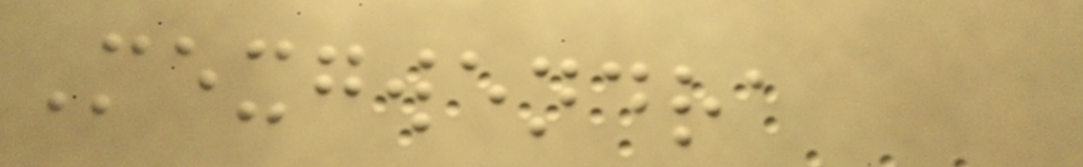Mexgwendra
